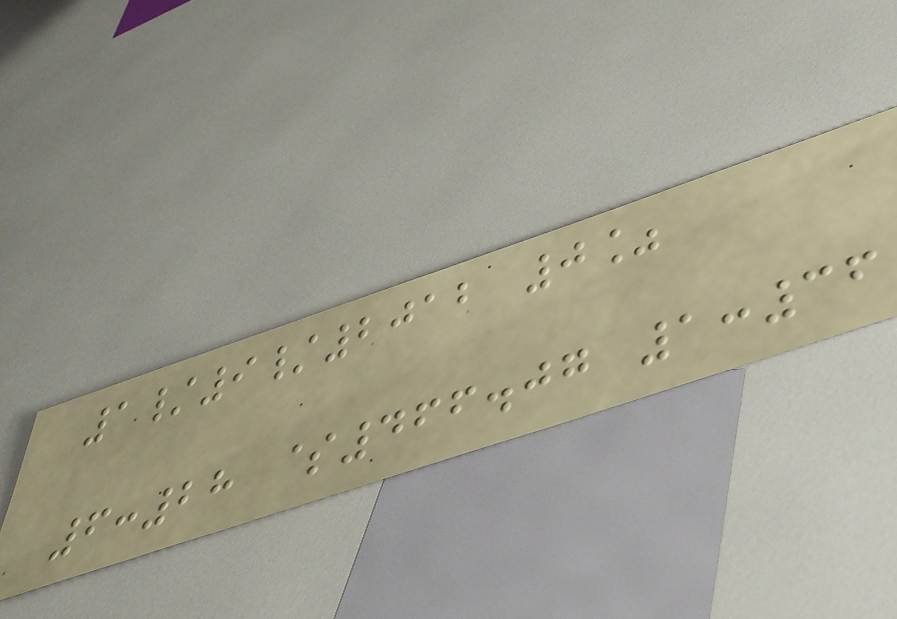1/9/2012 0%
6:28 $466.07 1:36
